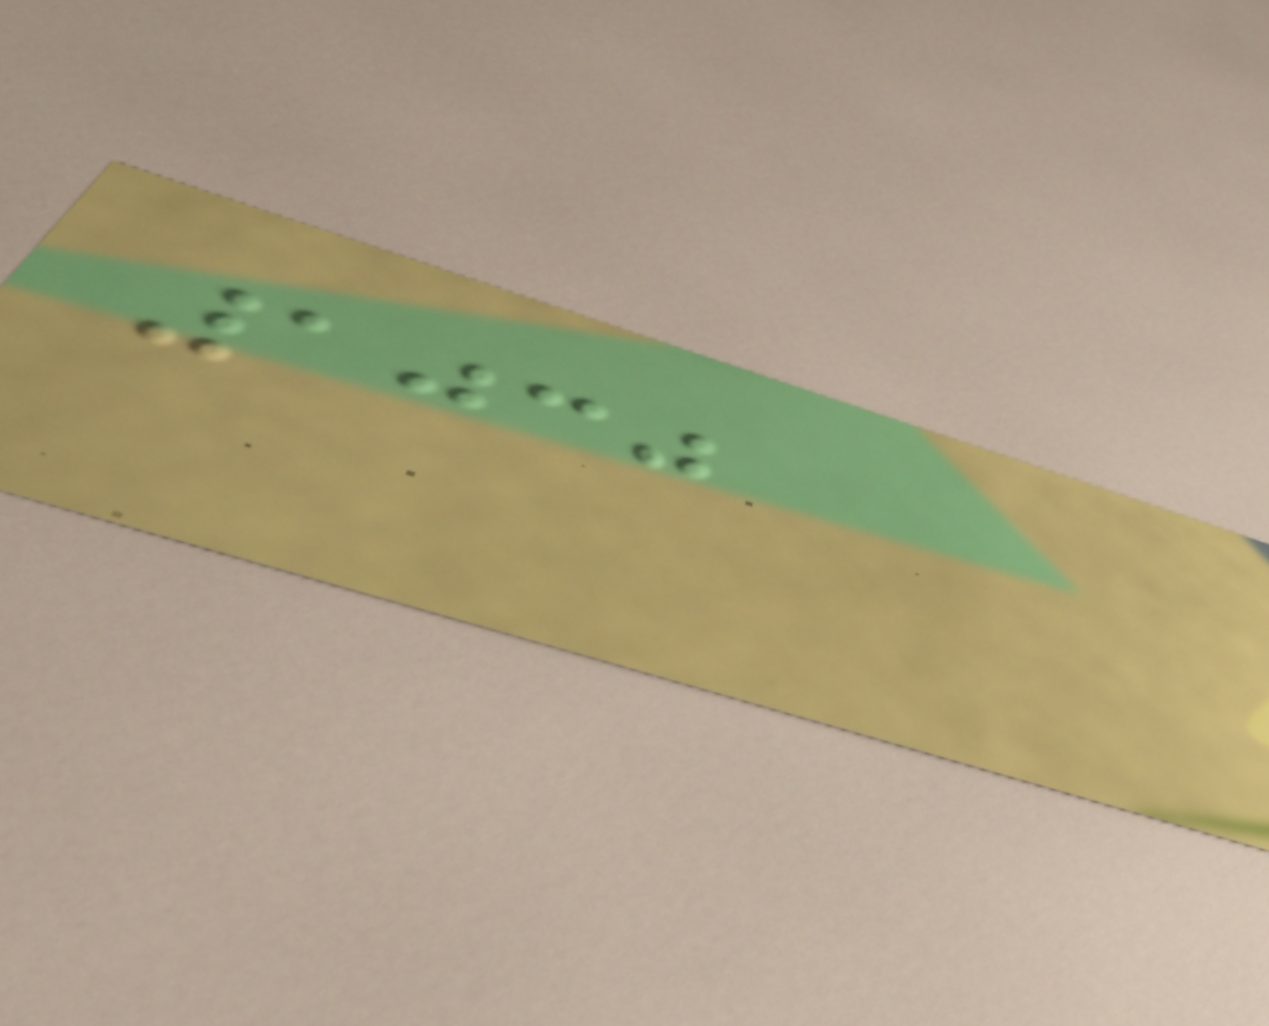1030
